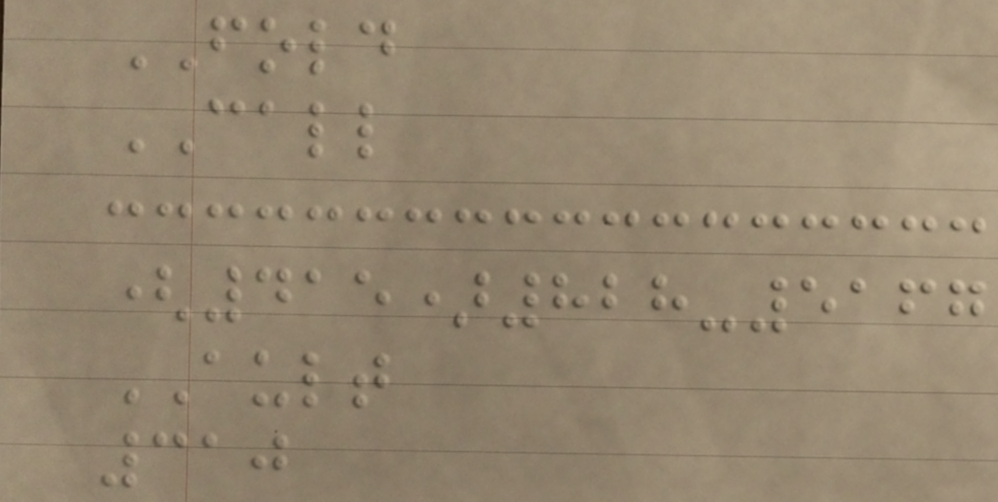FOLD
CALL
(415)828-5167
AULT
310
